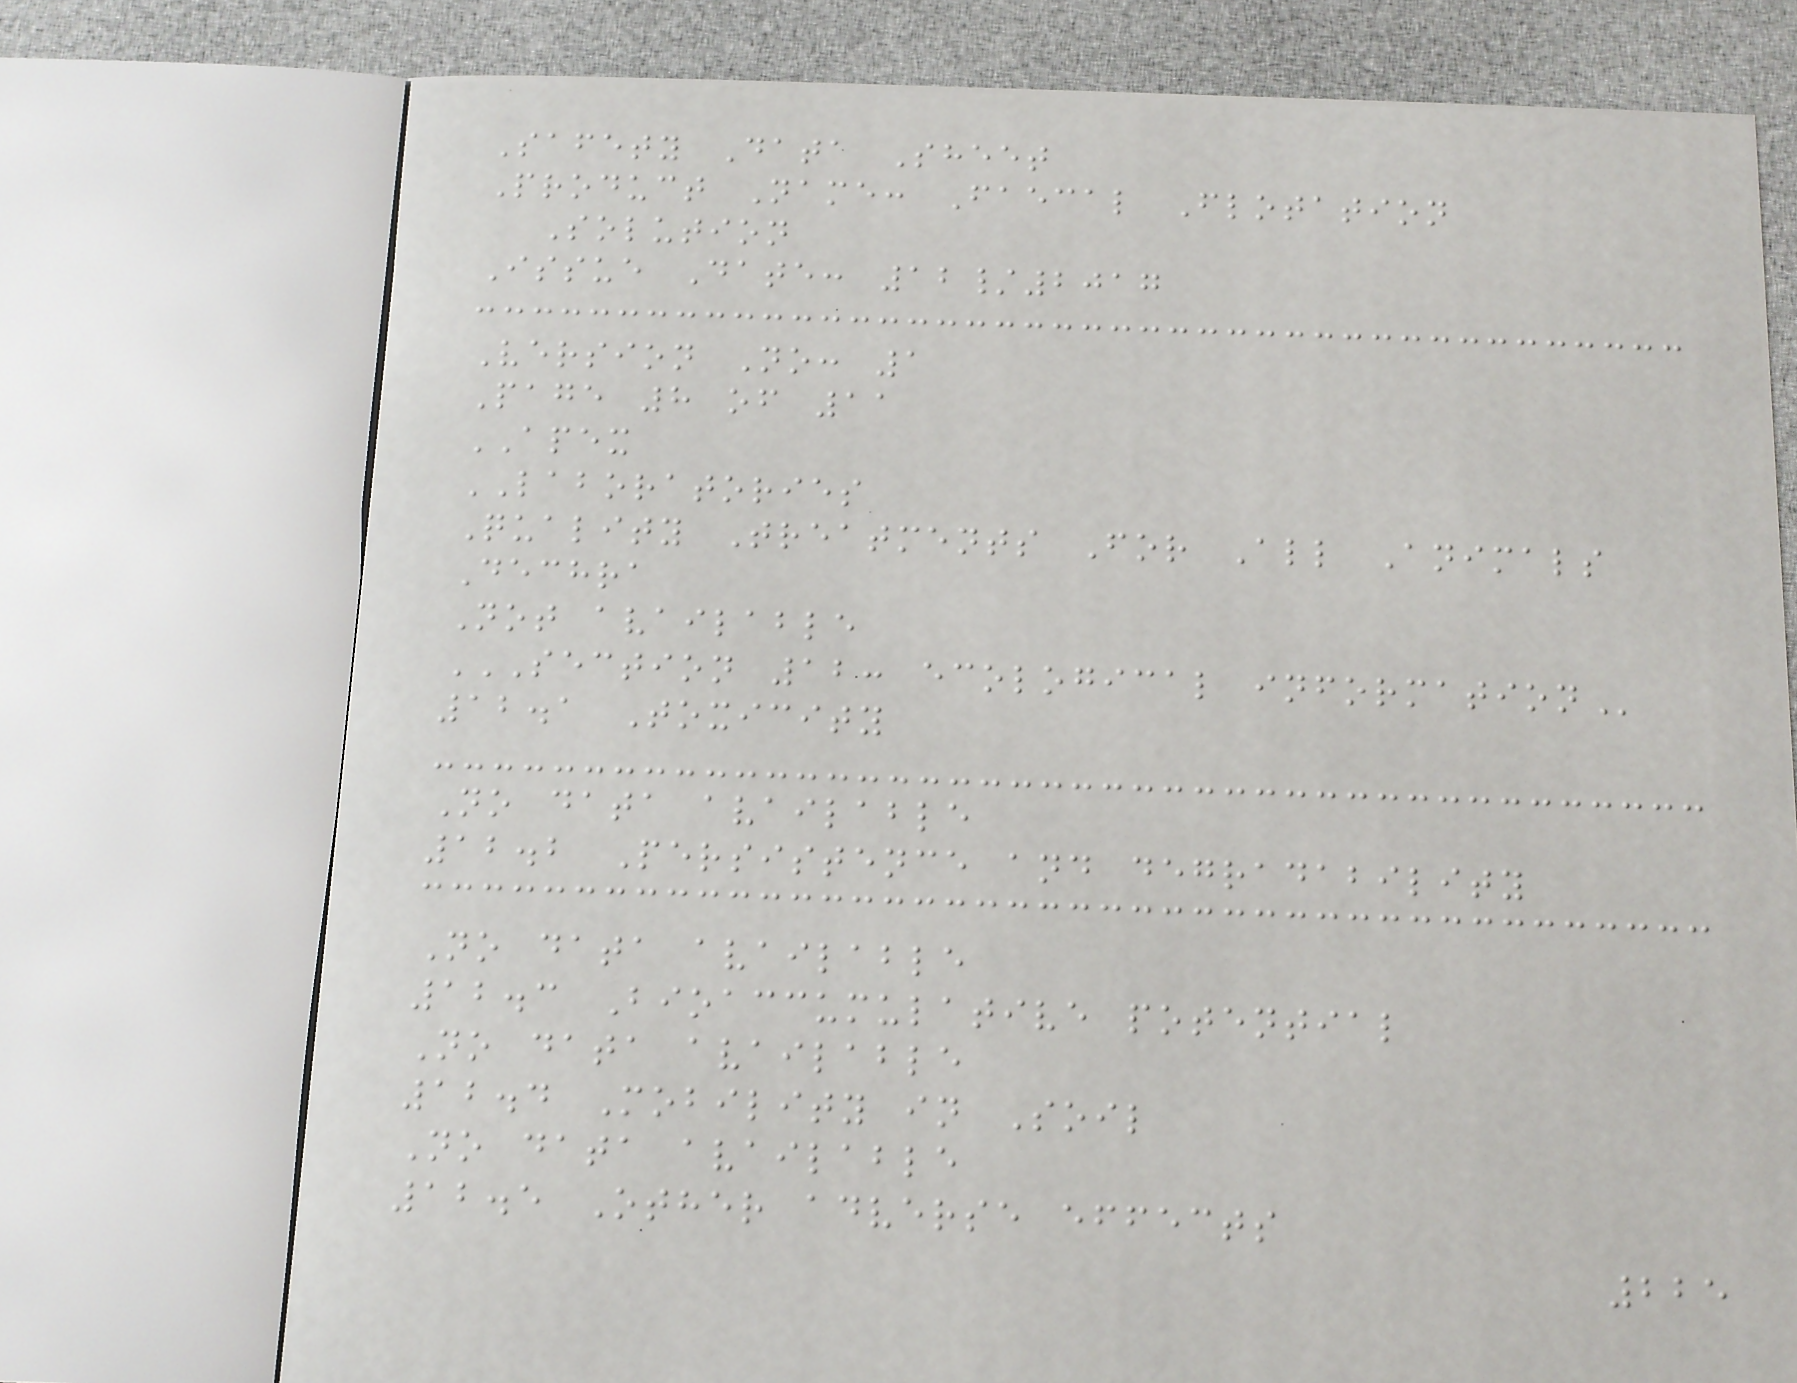Safety Data Sheet
Product Name: Faecal Flotation
Solution
Issue Date: 12/2017
Version No: 1
Page 8 of 11
APEX
LABORATORIES
Quality Treatments For All Animals
Dechra
Not available
SECTION 12: ECOLOGICAL INFORMATION
12.1 Toxicity
No data available
12.2 Persistence and degradability
No data available
12.3 Bioaccumulative potential
No data available
12.4 Mobility in Soil
No data available
12.5 Other adverse effects
225
